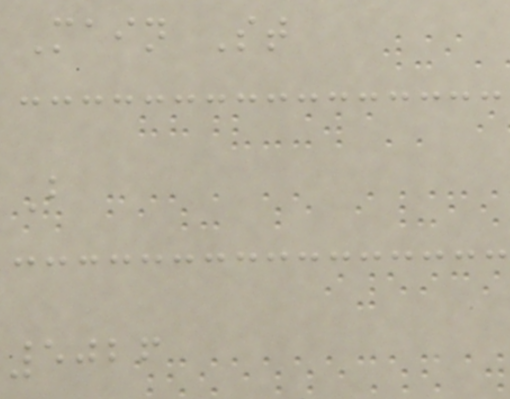Main St
B
5026
